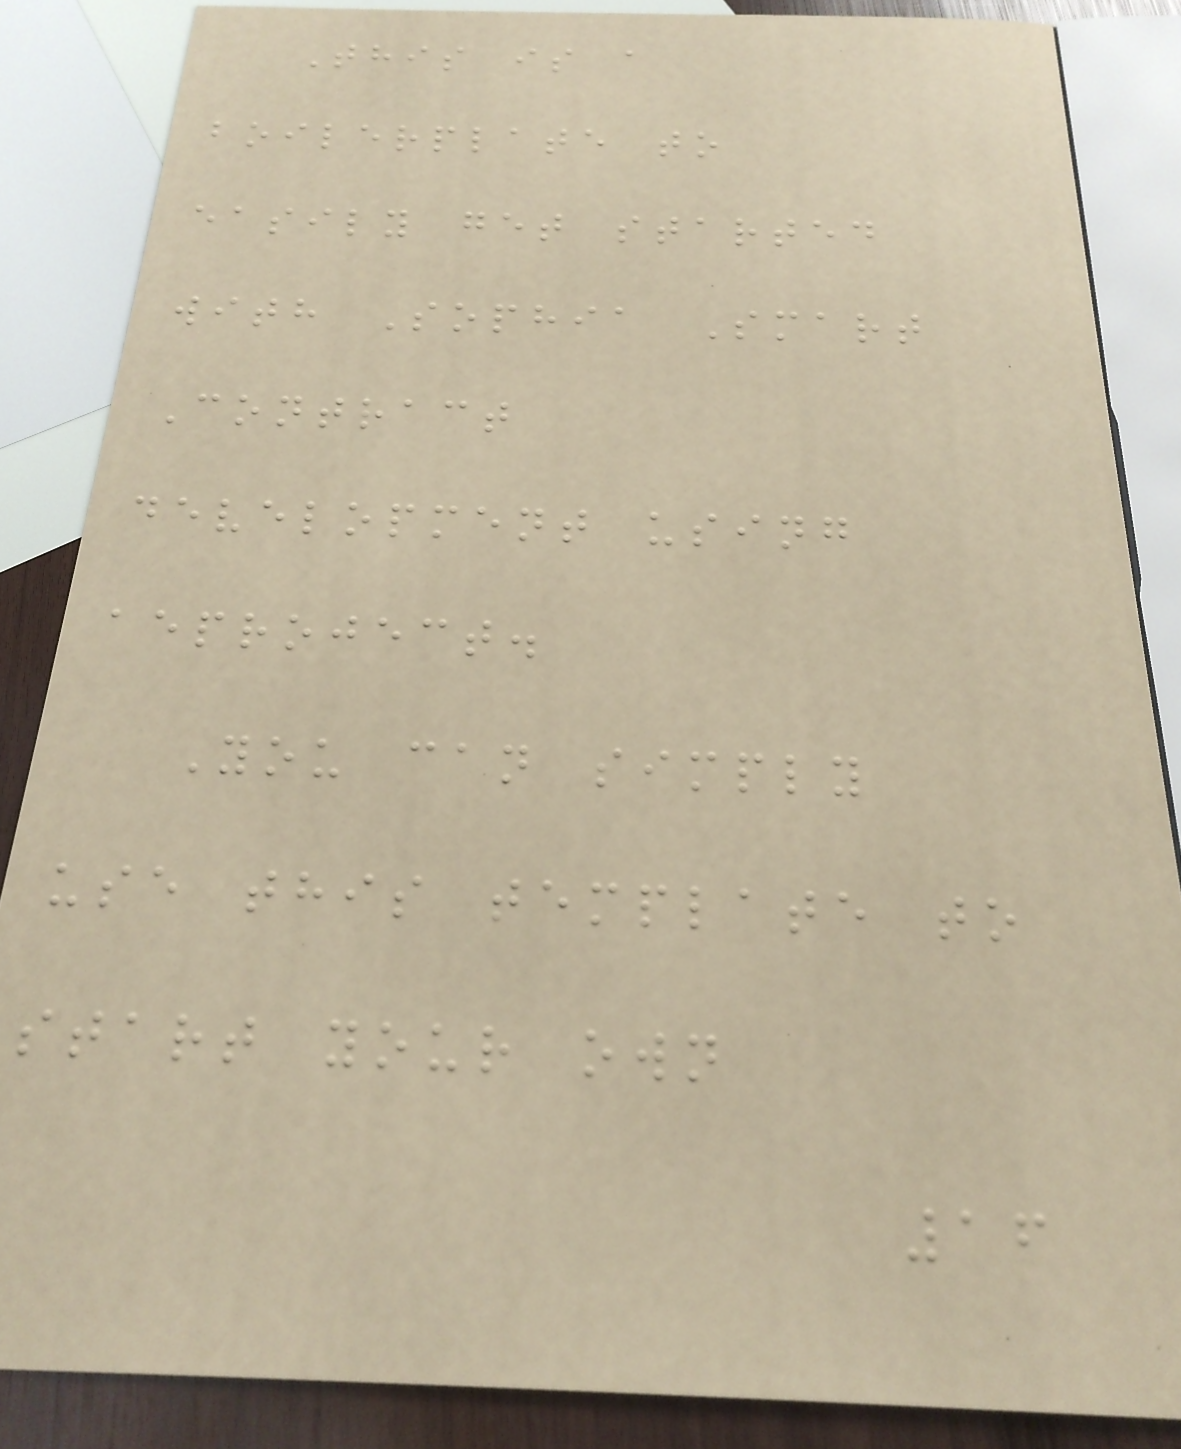This is a
boilerplate to
easily get started
with Sophia Smart
Contract
development using
aeproject.
You can simply
use this template to
start your own
16
